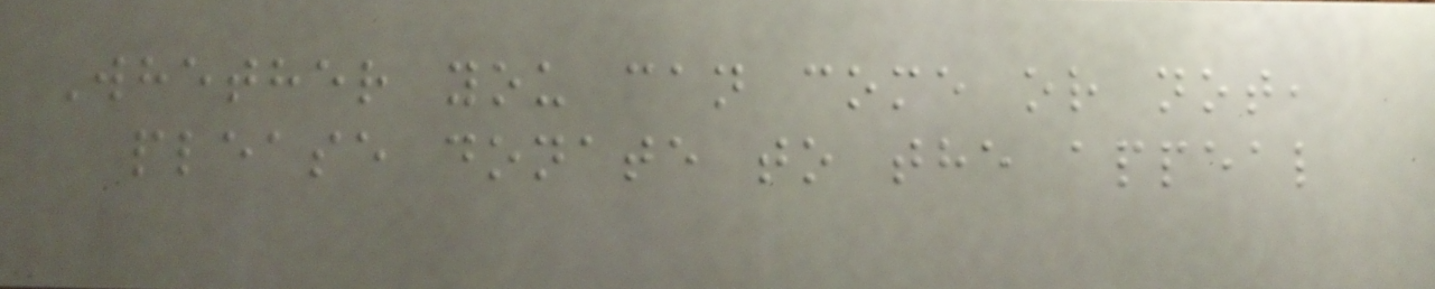Whether you can come or not,
please donate to the appeal
